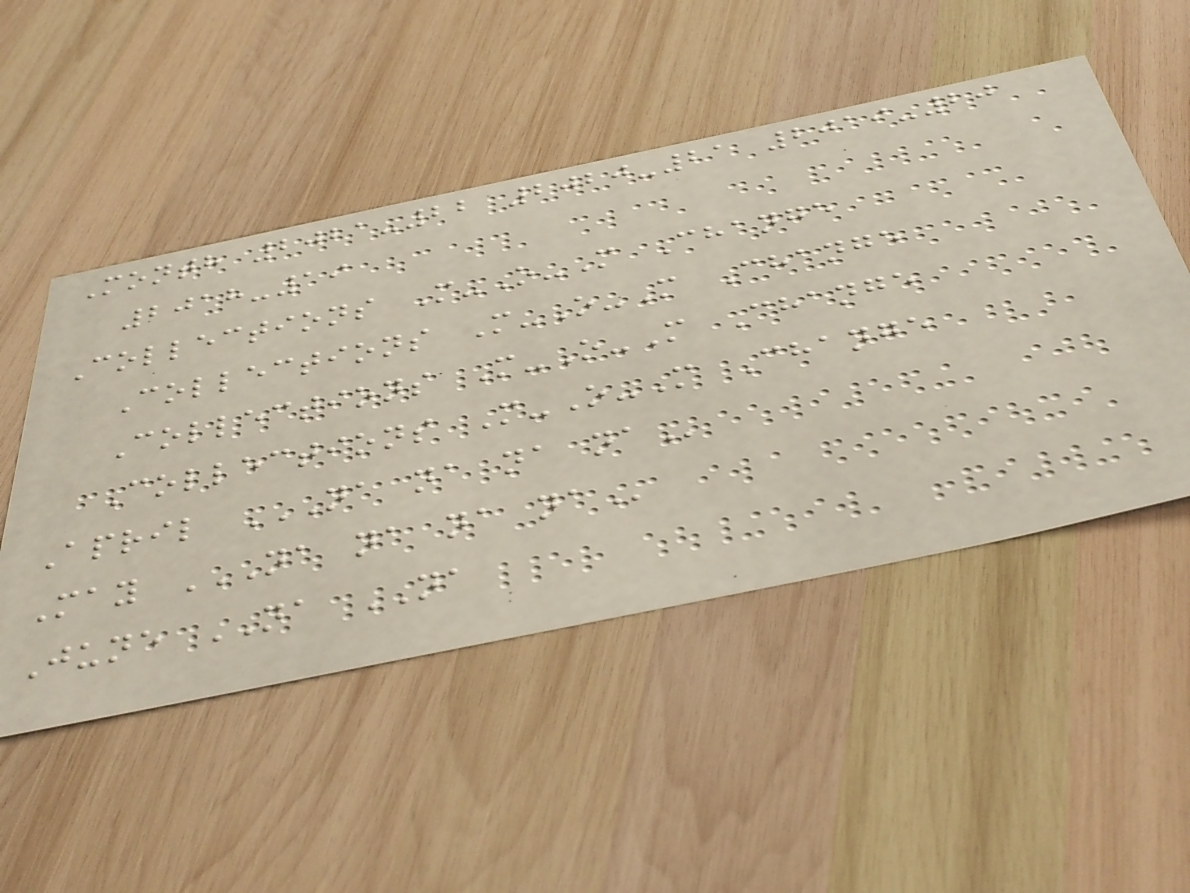Month 2021-22 2020-21 2019-20
2018-19
Collections M-O-M Change
Collections M-O-M Change
Collections M-O-M Change
Collections M-O-M Change
April NA NA NA NA
May NA NA NA NA
June NA NA
